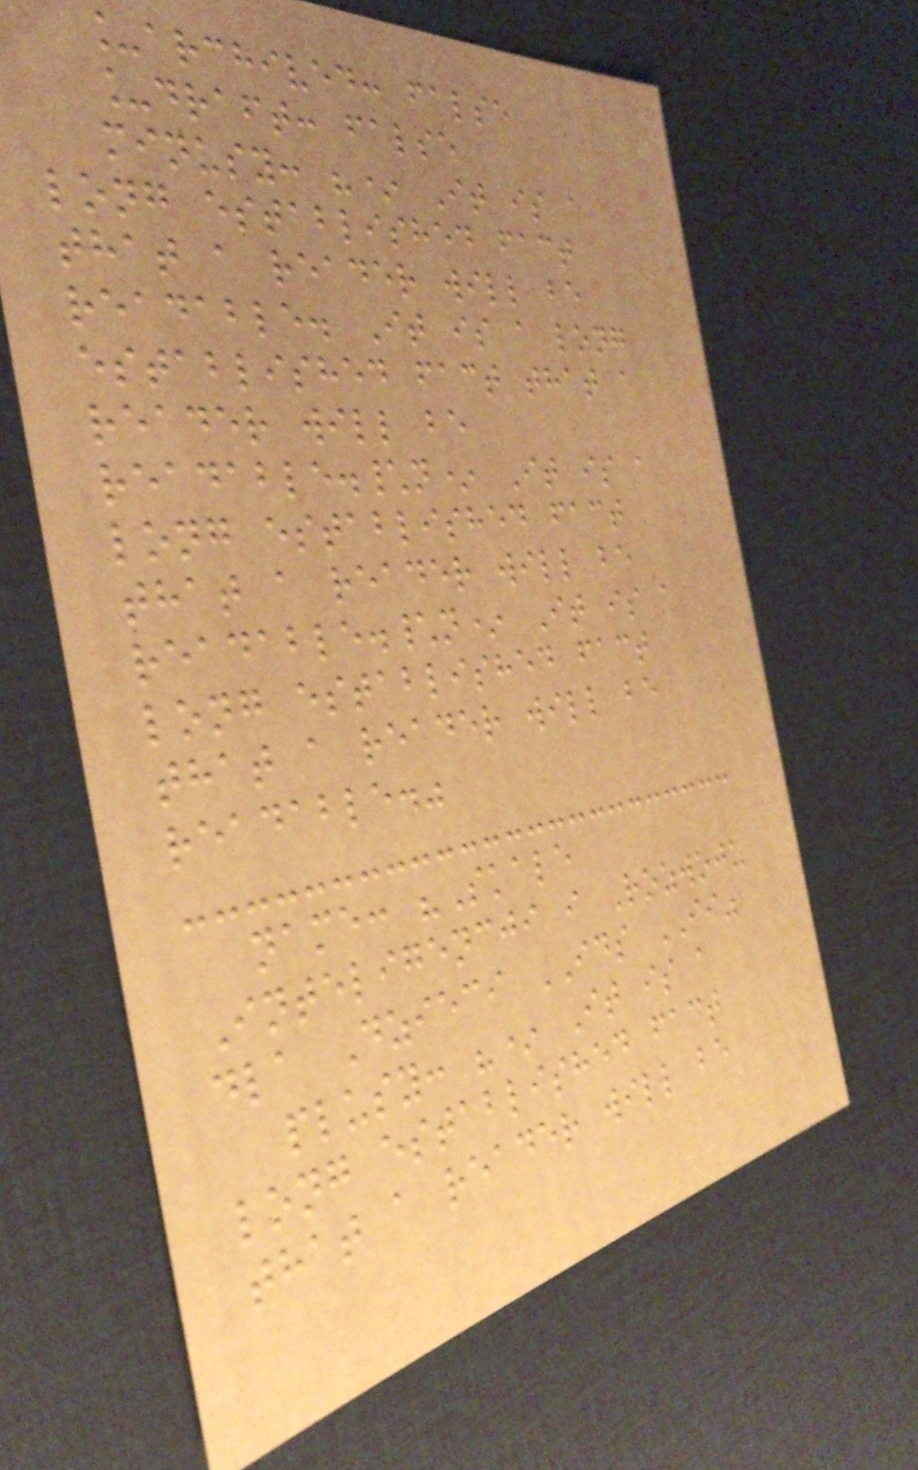_archived: false
_draft: false
minusy: "* It is a
long established fact
that a reader will be
readable. It is a long
established fact that a
reader will be
readable.\n* It is a
long established fact
that a reader will be
readable.\n* It is a
long established fact
that a reader will be
readable."
name: "Skale
Inteligencji i Rozwoju
dla Dzieci IDS II"
plusy: "* It is a
long established fact
that a reader will be
